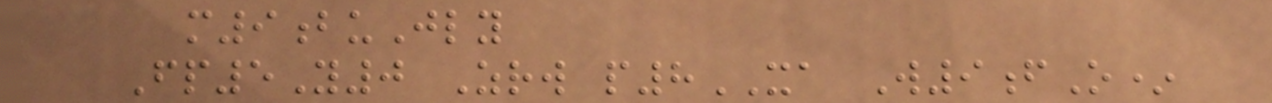m9buJly
Fp5Y0 Zrw p8XA W9fO*
